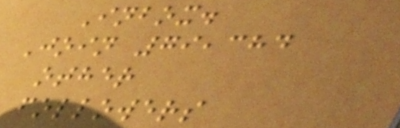Inbox.
Join 79,384
other
followers
